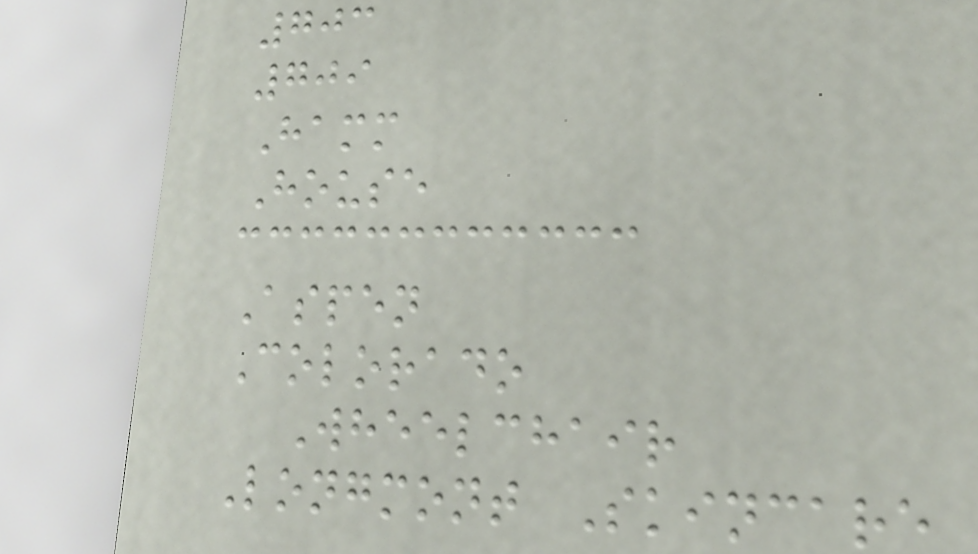703
709
Hamm
House
Aspen
Colorado
Wheelchair
Longmont Skincare
